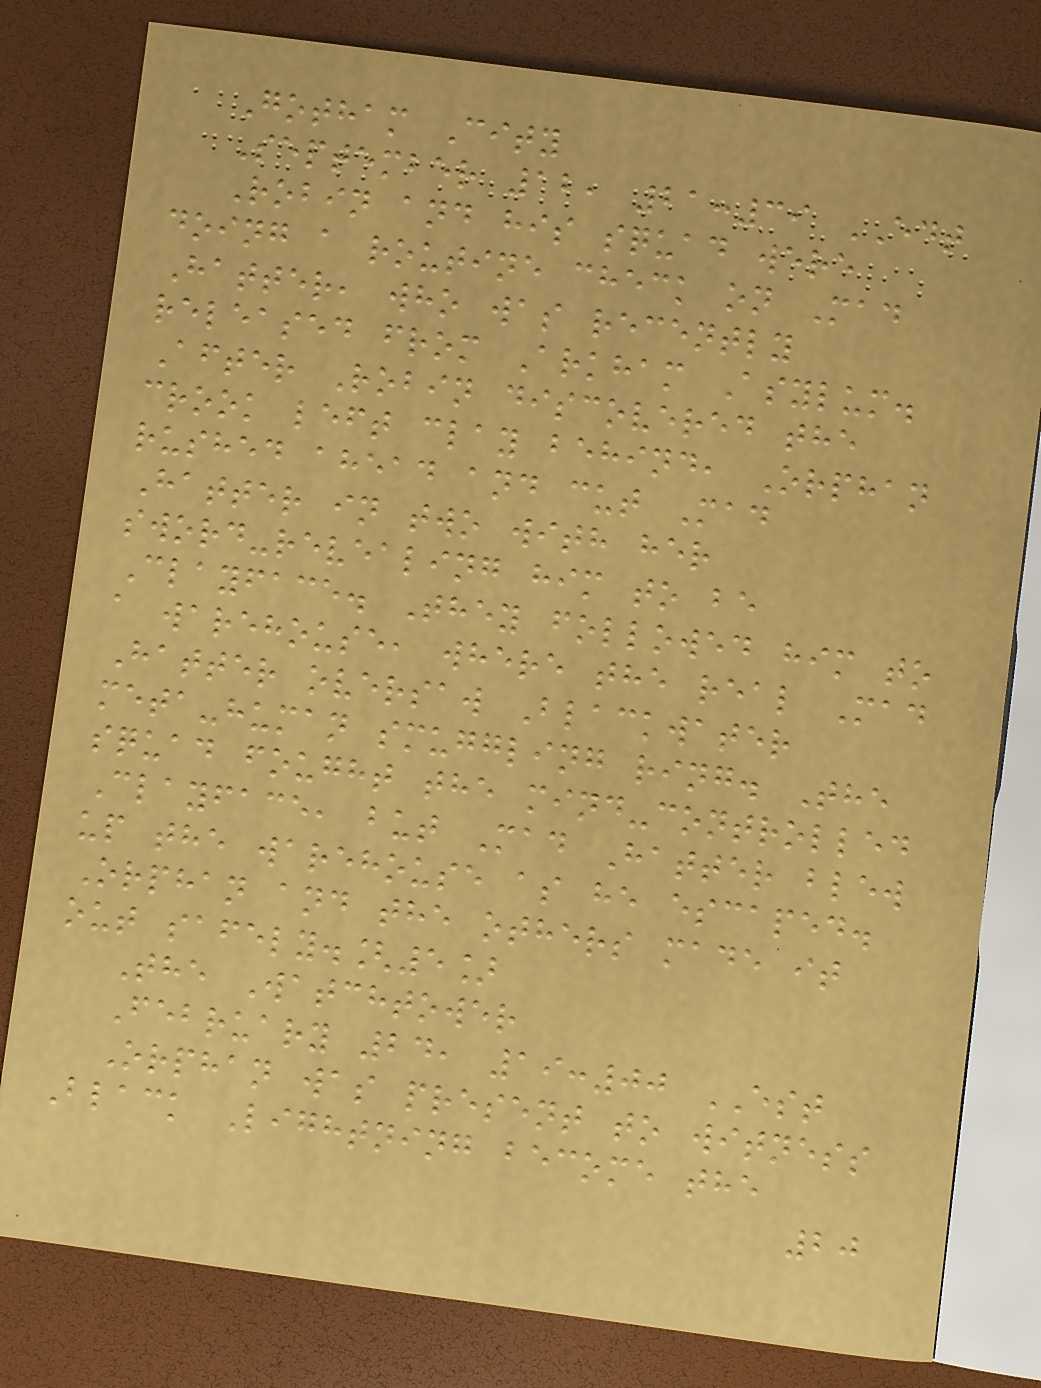Gotham City
September 12, 21:39 EDT
Robin and his squad were
doing a routine check on Mad
Hatter, who was recently
released from Arkham Asylum.
After Robin discovered the
crook left clay behind, Orphan
rushed ahead and cut Mad
Hatter in two with her
sword-revealing him to be
Clayface. They followed him to
a warehouse, where the real Mad
Hatter oversaw Blackwater
meta-human smuggling ring. The
squad fought the mind-controlled
Clayface, but Mad Hatter blew
up the warehouse as he escaped.
Orphan and the others made it
out safely.[5]
The Watchtower
February 24, 19:00 EST
Orphan was present to witness
Black Lightning become the
20
